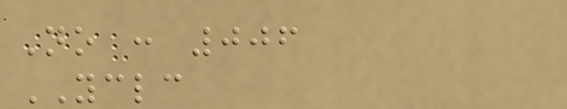No : 006
YCLC
